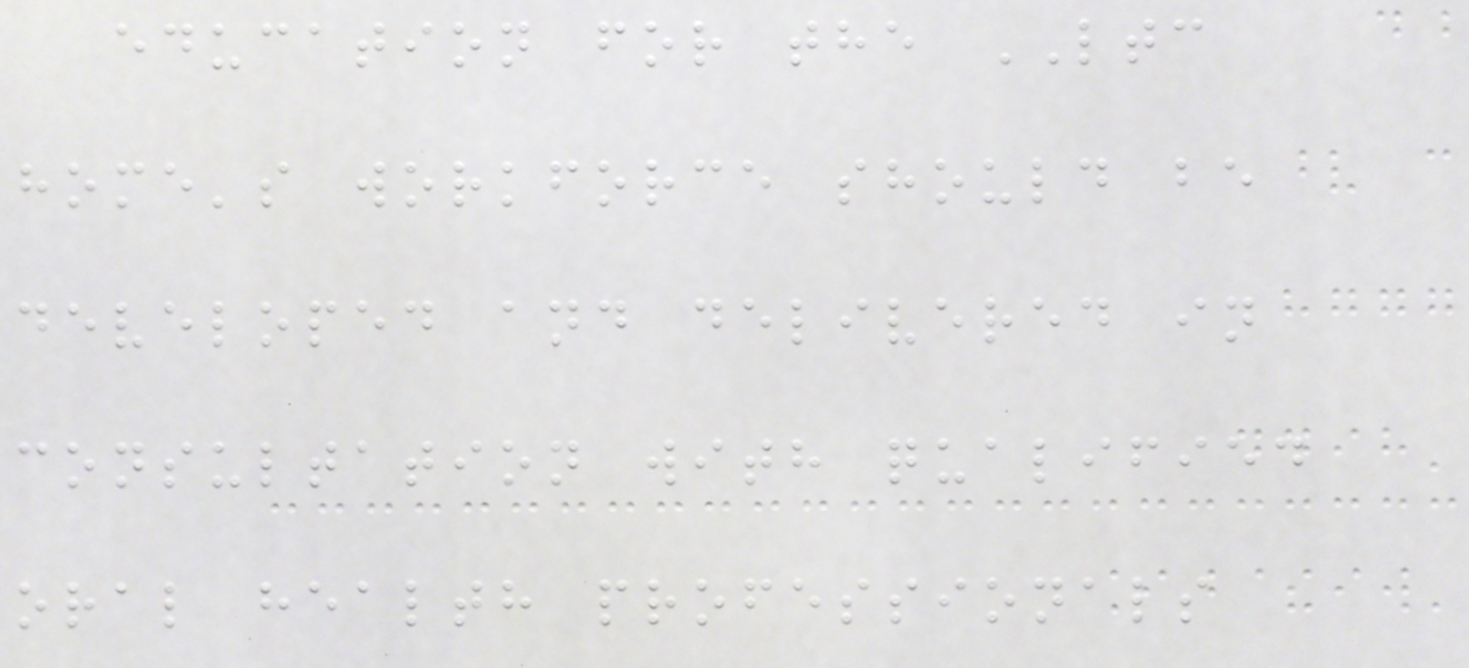education for the LTC
home's workforce should be
developed and delivered in
consultation with qualified
oral health professionals
